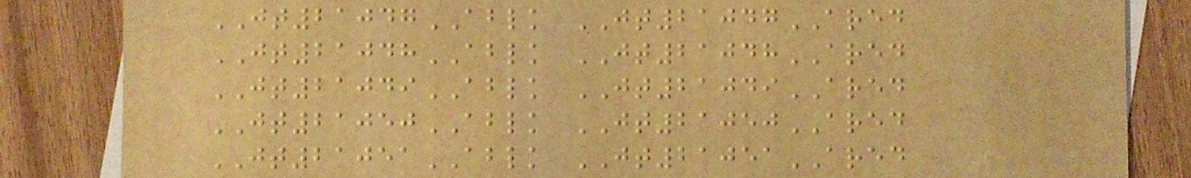JT21047ABLK JT21047ARED
JT21048ABLK JT21048ARED
JT21049ABLK JT21049ARED
JT21050ABLK JT21050ARED
JT21051ABLK JT21051ARED
